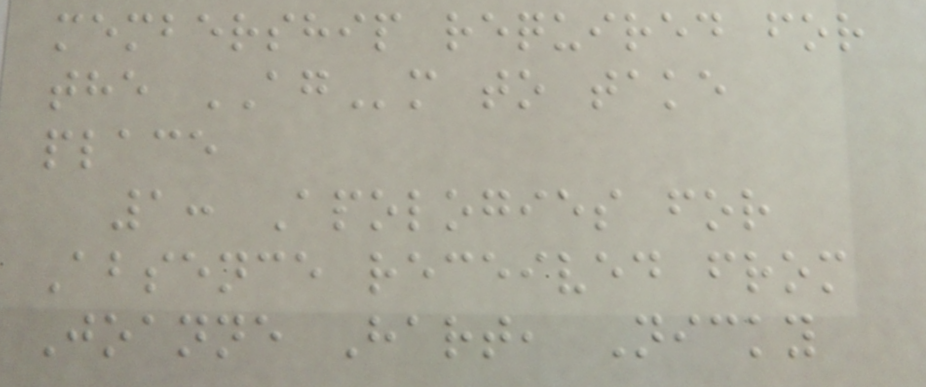membership required for
the AGm to take
place
1: Apologies for
Absence received from
Joanne Hart, Nicky
